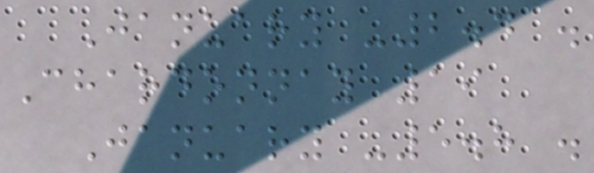January -2.4 .
Chardonnay 19
January -5.8 .
